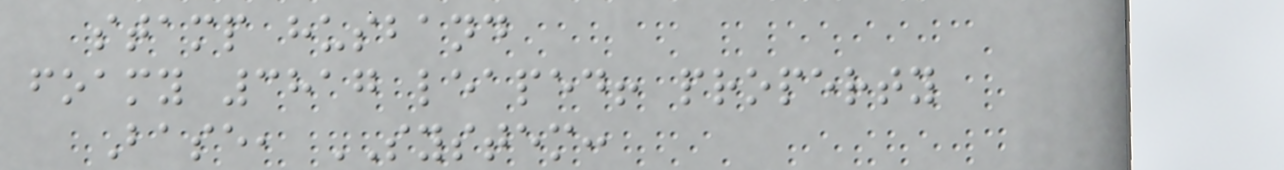stamp husband
foamy 3817 leaped! property
Base, SYSTEM:
